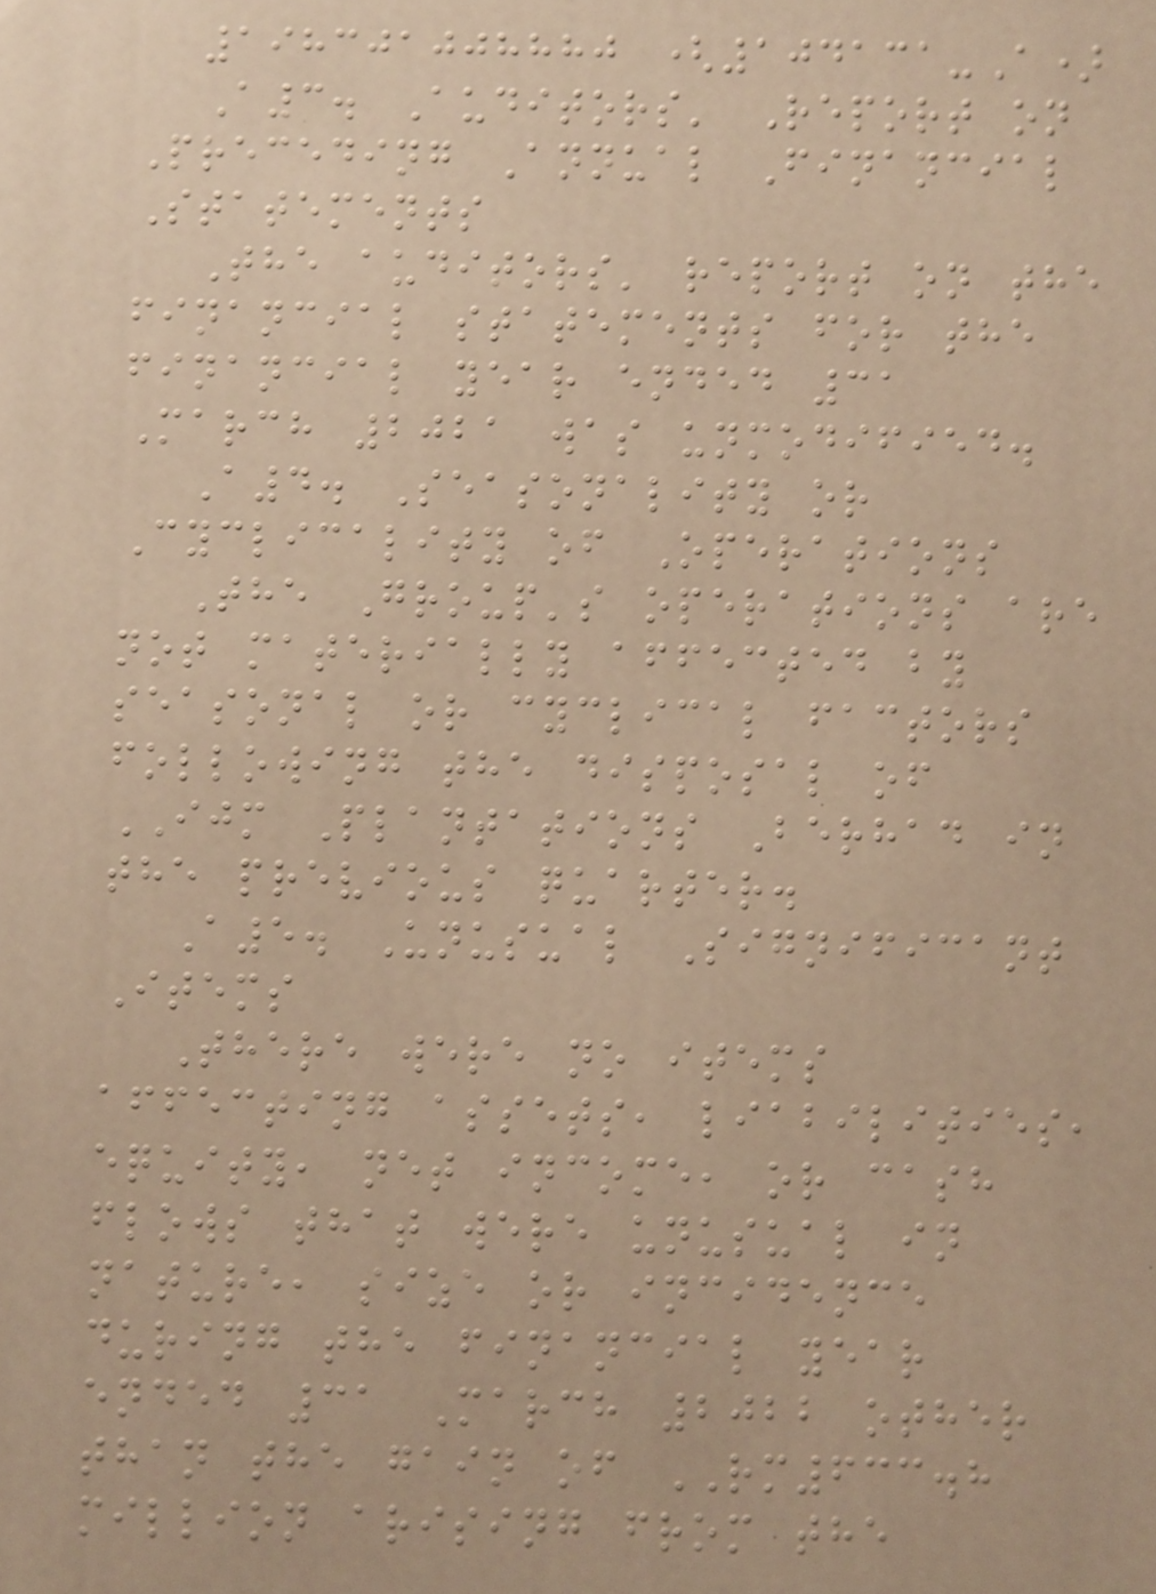198301008880 (104131-A)
A3. Auditors' Report on
Preceding Annual Financial
Statements
The auditors' report on the
financial statements for the
financial year ended 31
March 2021 was unmodified.
A4. Seasonality or
Cyclicality of Operations
The Group's operations are
not materially affected by
seasonal or cyclical factors
following the disposal of
IJM Plantations Berhad in
the previous quarter.
A5. Unusual Significant
Items
There were no items
affecting assets, liabilities,
equity, net income, or cash
flows that were unusual in
nature, size or incidence
during the financial year
ended 31 March 2022 other
than the gain of RM633.8
million arising from the
